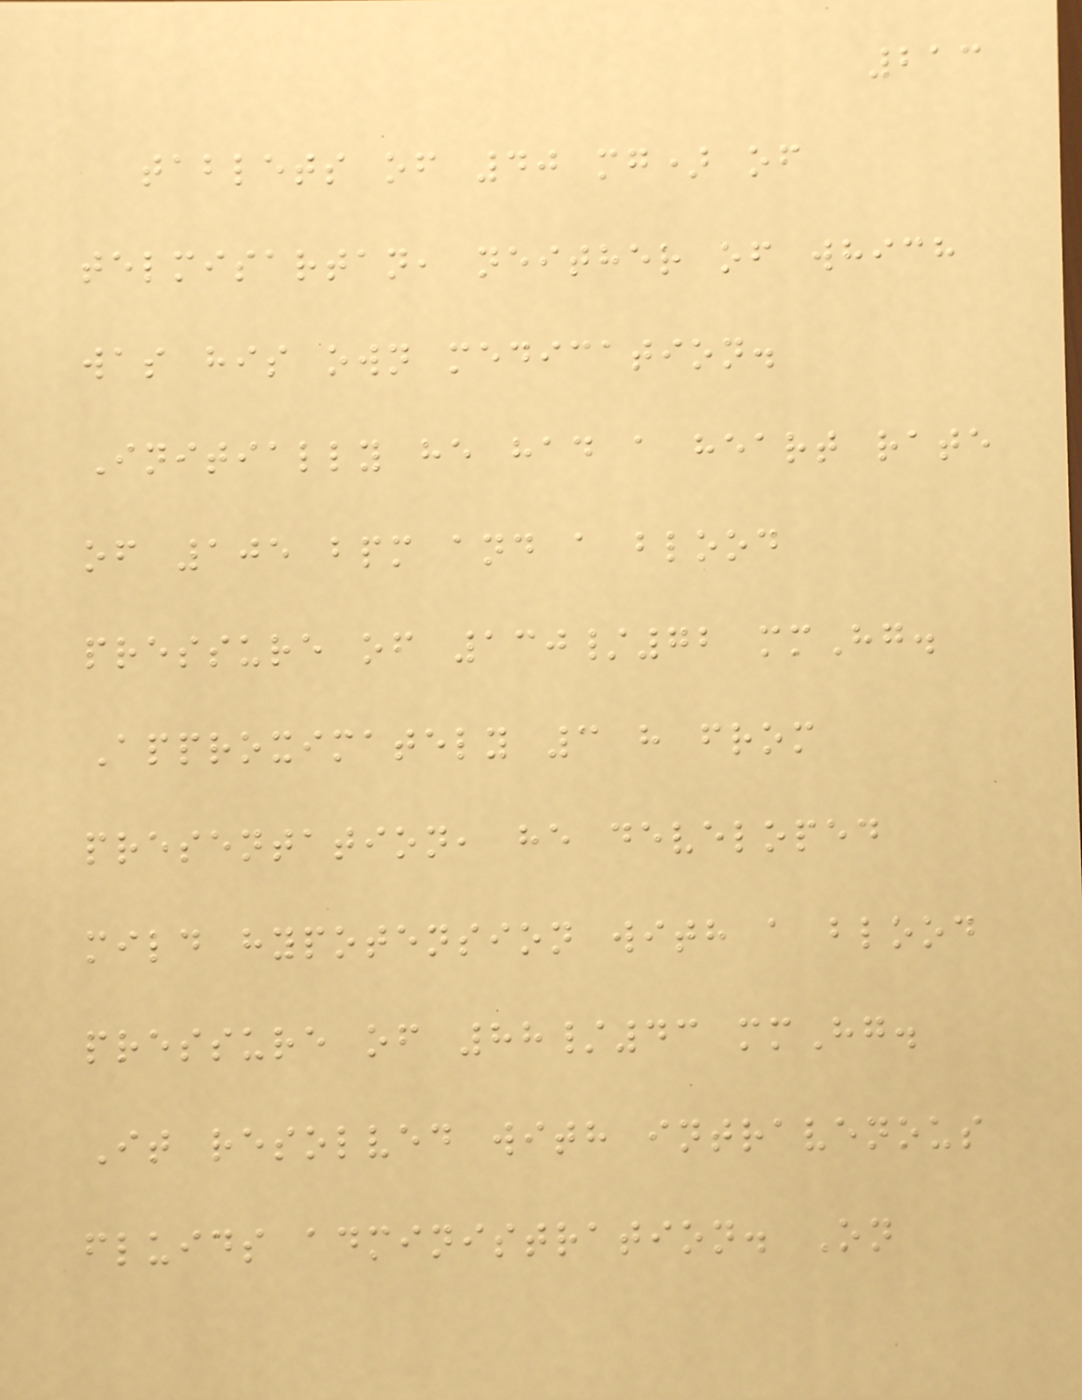213
tablets of 40 mg) of
telmisartan, neither of which
was his own medication.
Initially he had a heart rate
of 105 bpm and a blood
pressure of 130/72 mmHg.
Approximately 3 h from
presentation, he developed
mild hypotension with a blood
pressure of 88/43 mmHg.
It resolved with intravenous
fluids administration. On
